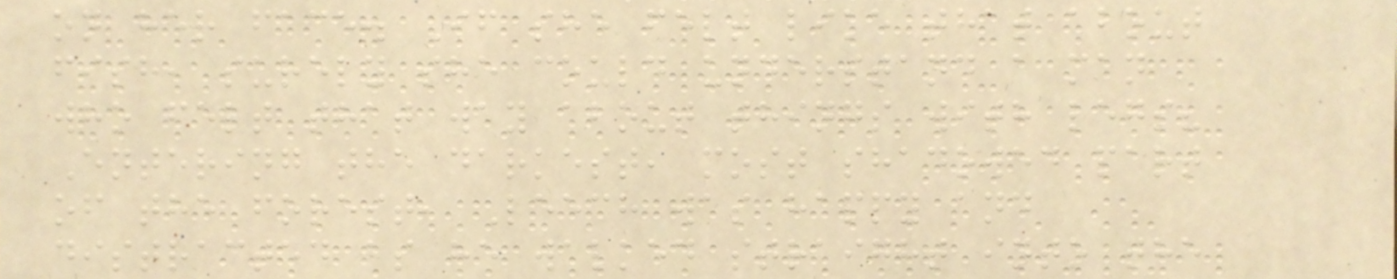on her face. If she felt like that about
fish, surely she could understand a man
who felt that way about things with legs?
Entering the darkest, most shadowed part
of the forest, Leech was happy and
distracted as he walked straight into the
